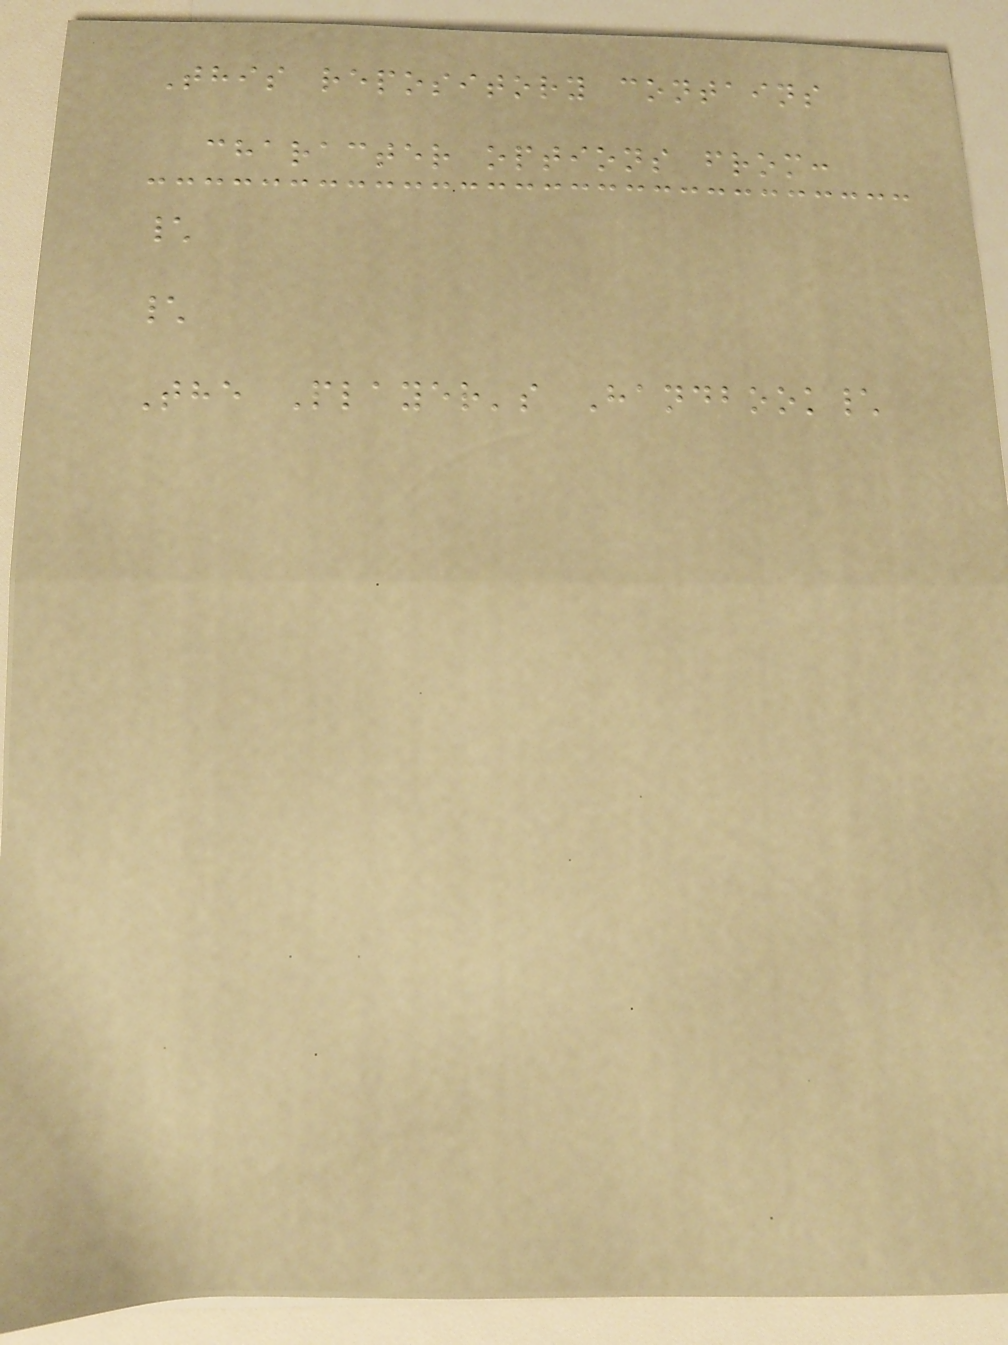This repository contains
character options from:
\
\
The Player's Handbook\
